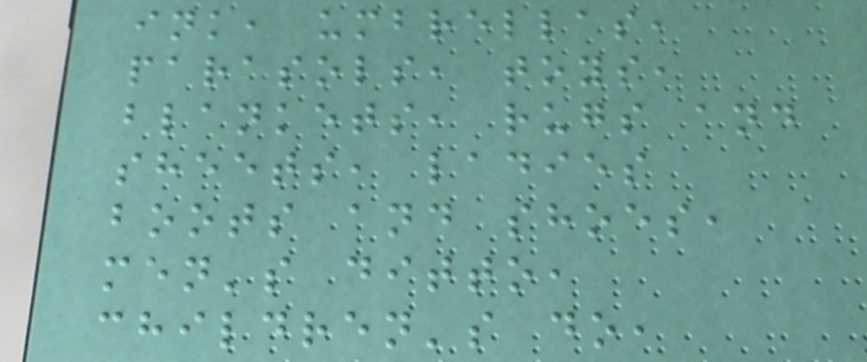ink, umbrellas,
parasols, toys,
blankets, rugs and
sheets, ladies
boots and shoes,
men's ditto,
children's do,
